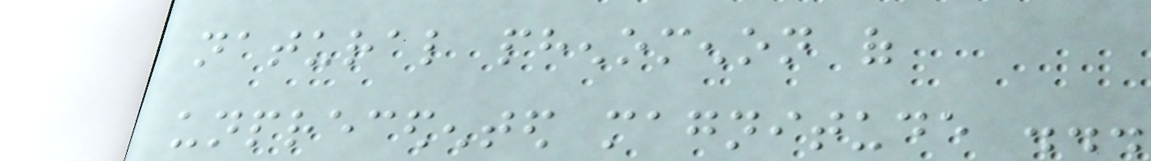natural phenomenon of
unprecedented magnitude ...
